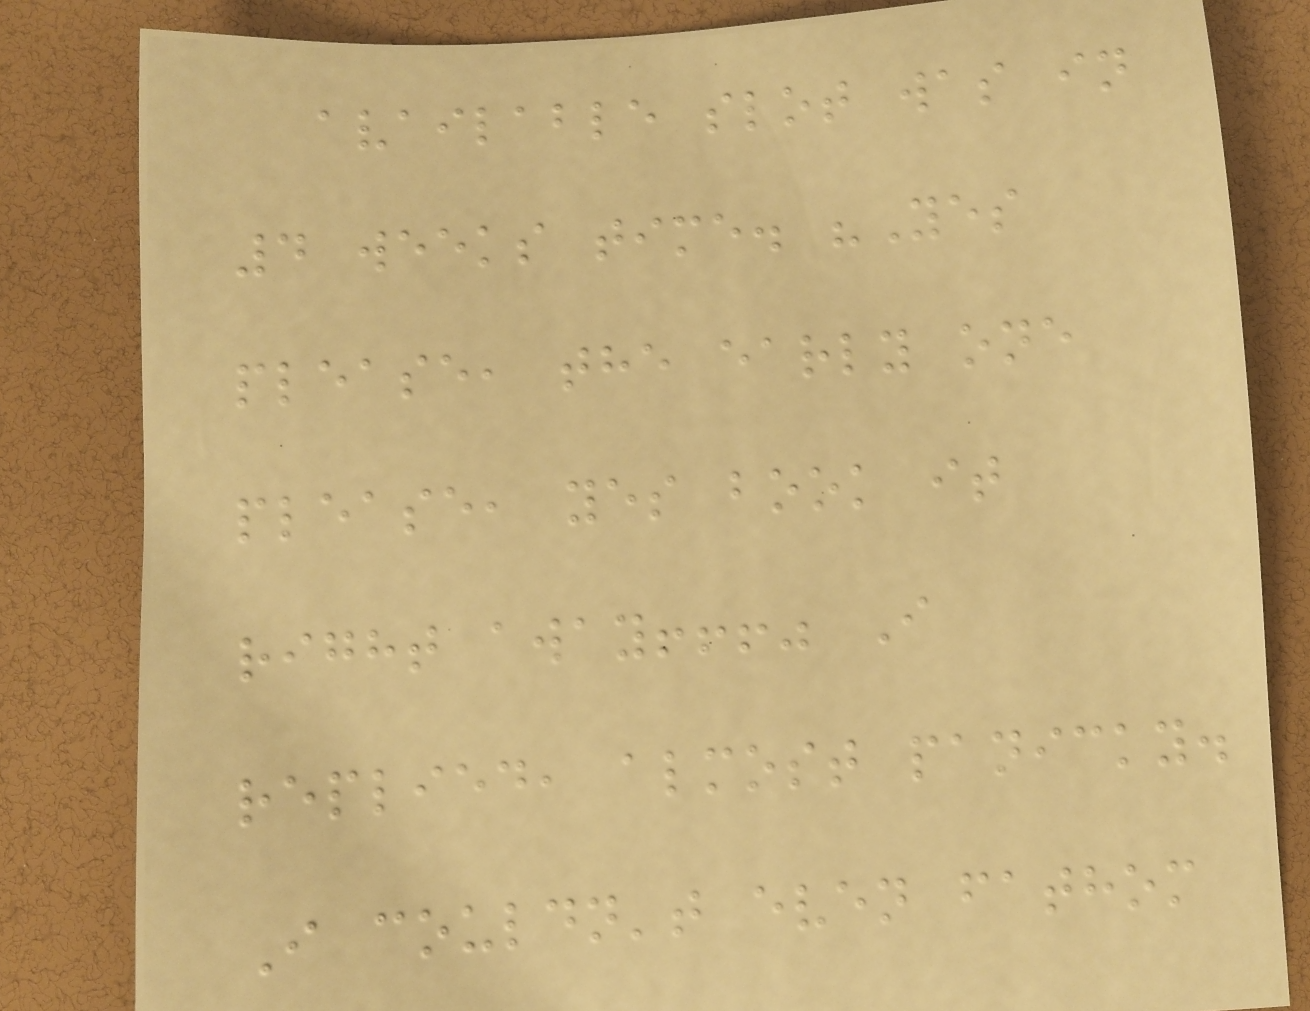available slot was in
4 weeks time. "Yes
please, the early one
please, yes book it
right away!!!" I
replied, almost panicky.
I couldn't even fathom
